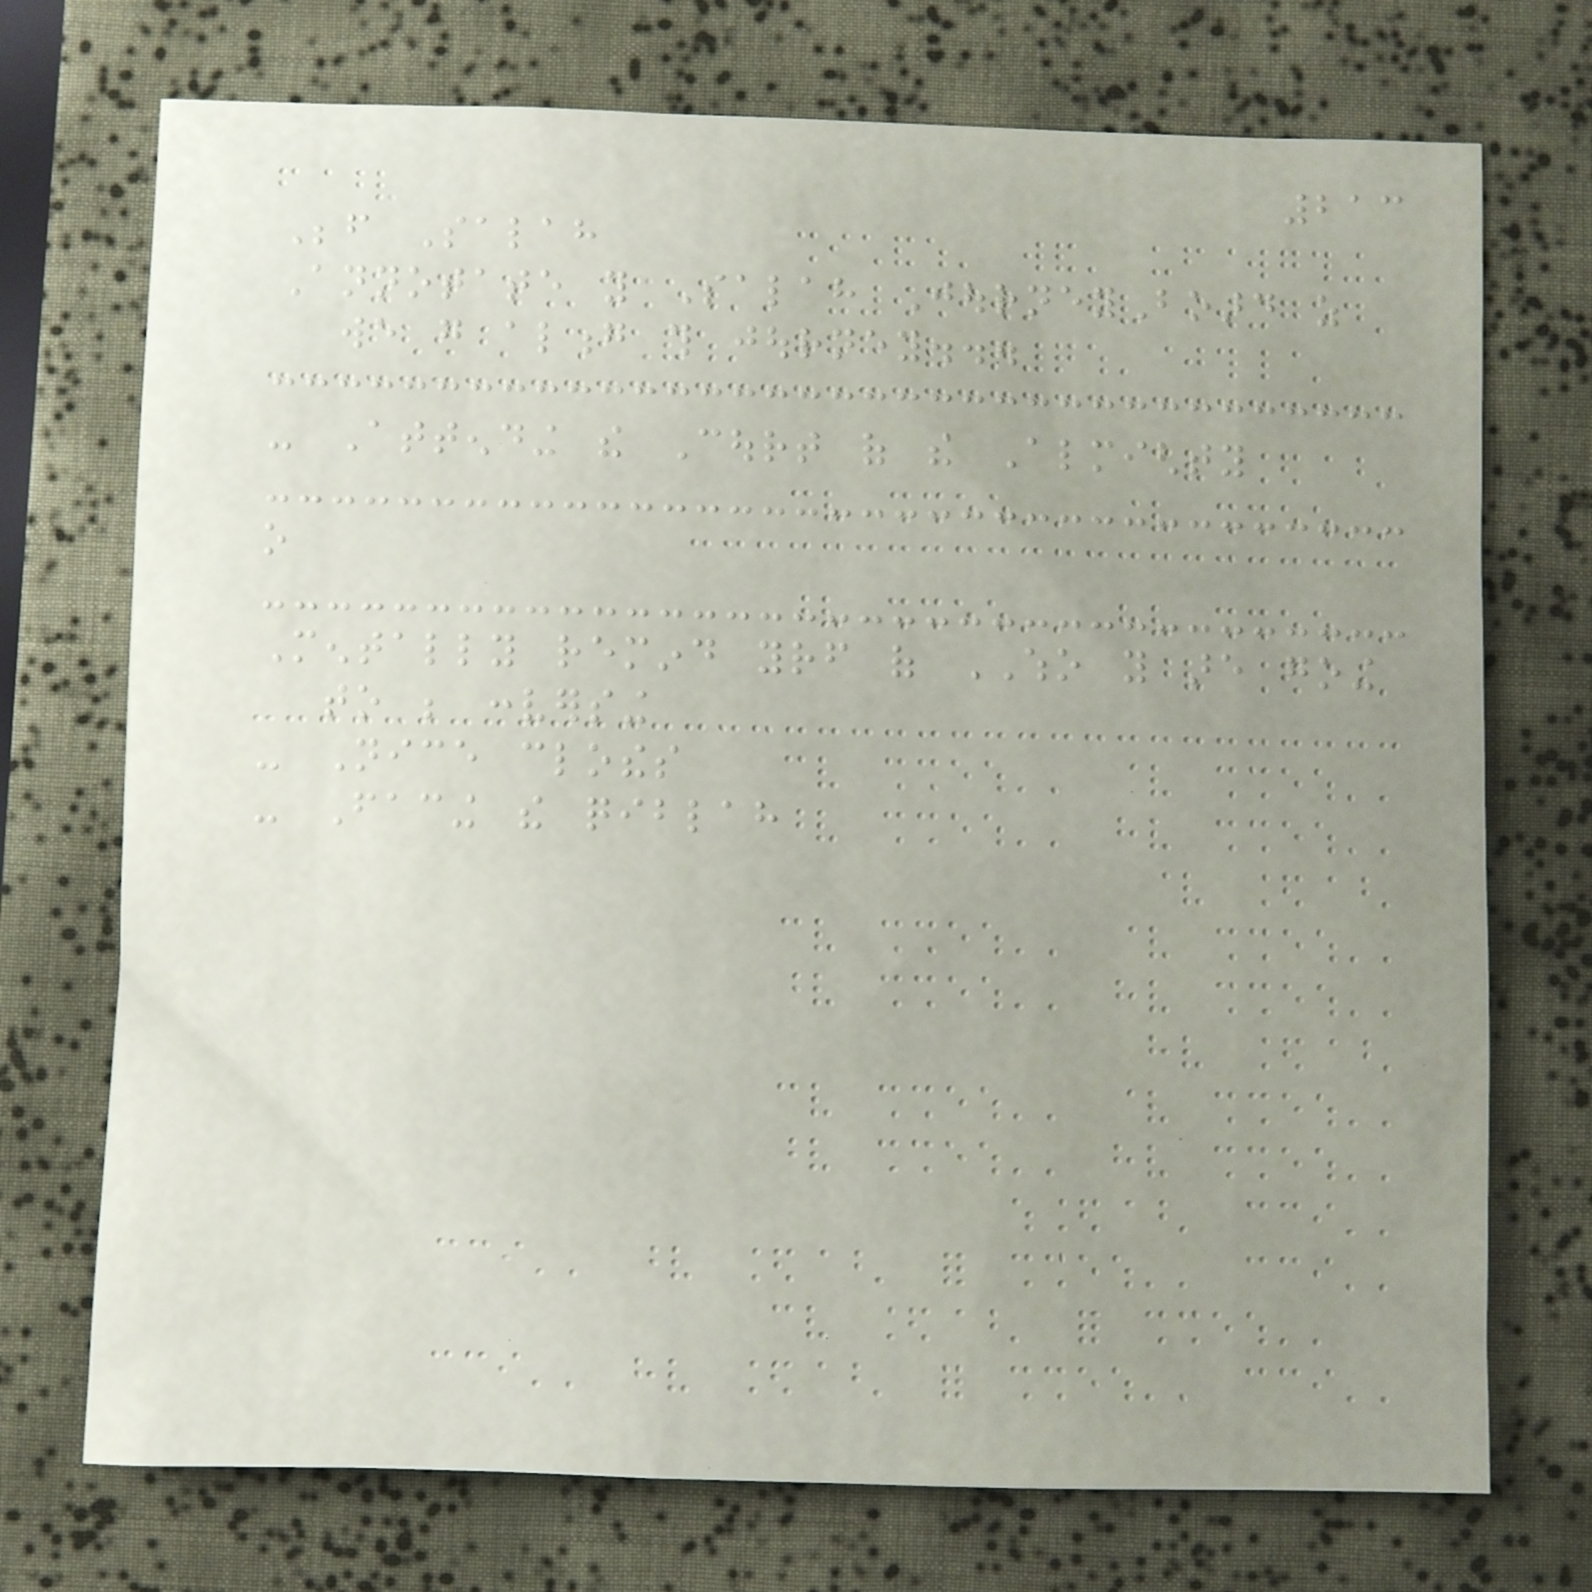213
Before Salah
Annotate you Salah JourneyBoard as
we go along this journey...
- Attending the Court of the Almighty
o
Mentally remind yourself of WHO you are going
to be conversing
- Nice clothes
- Facing the qiblah
